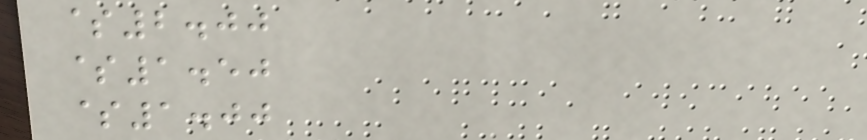$2.00
$1.50
$1.00
